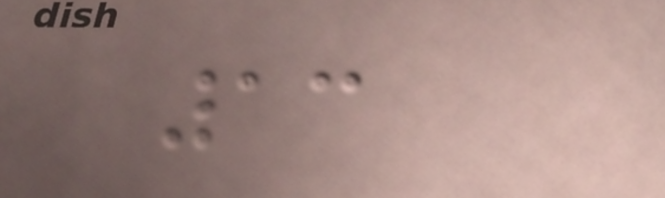13
